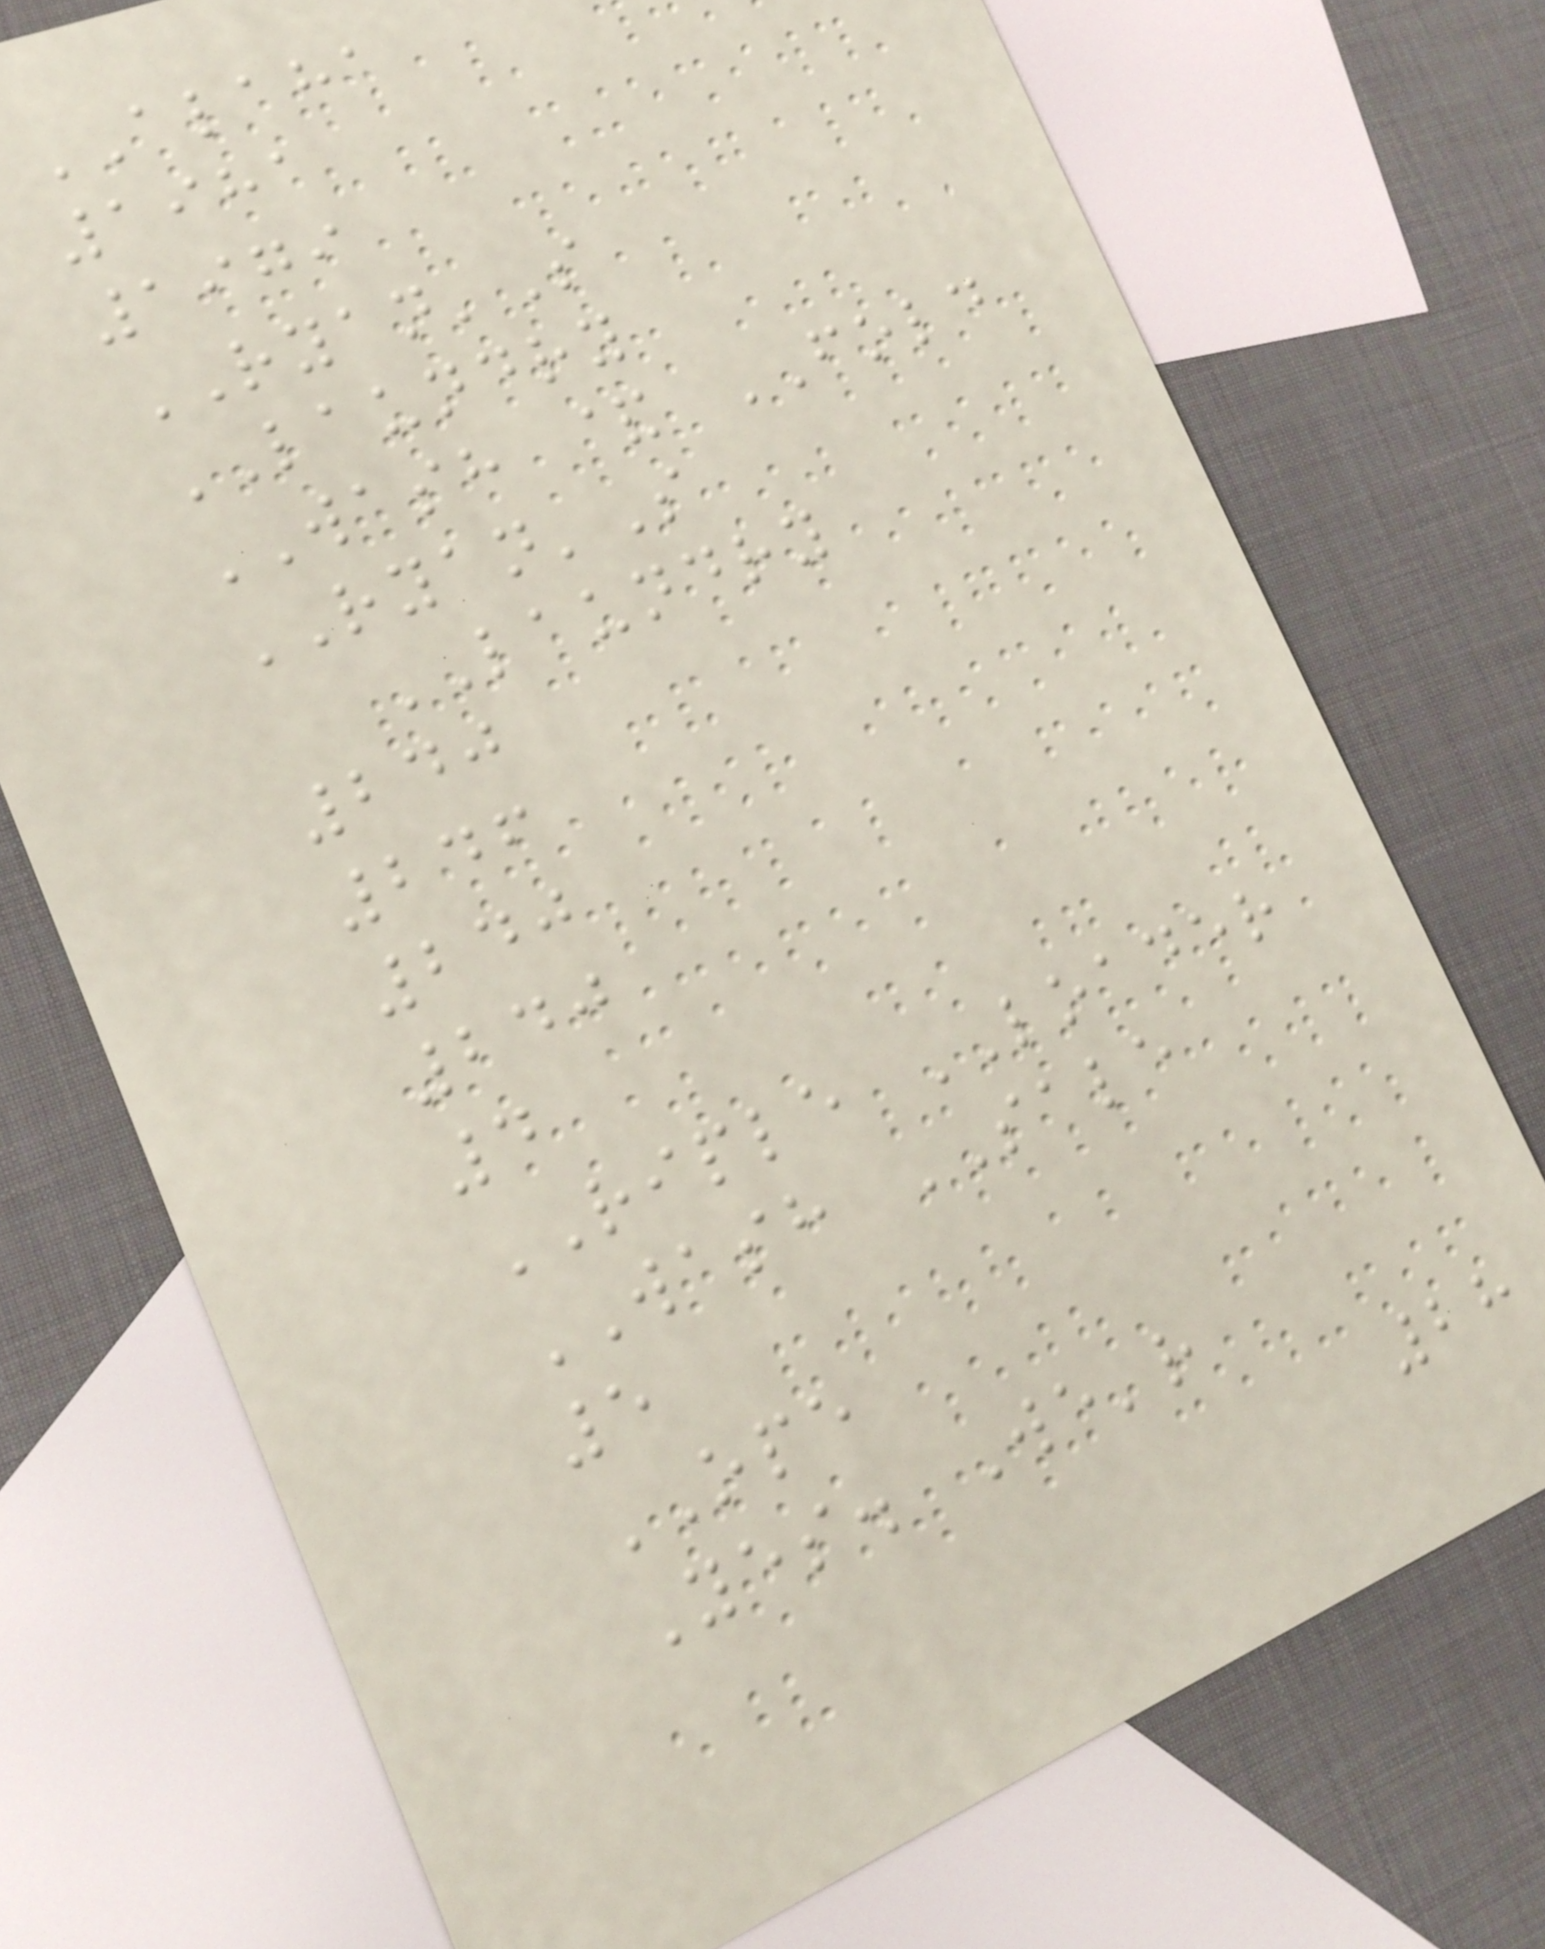ALAHA
1981
1979
RYAN'S
LAUNDRY
WASH & FOLD
RYAN'S
LAUNDRY
240
246
240
240
4
RIPLE LOADER
WASH SALE
5
OPE
Yes. We'r
28
